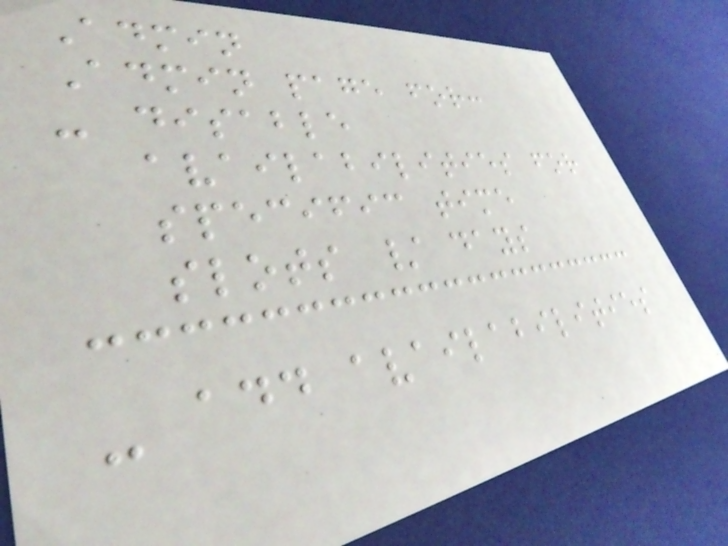Admin
Admin page for:
- disable
availabilities for
specific time
slots / days
- add availabilities
